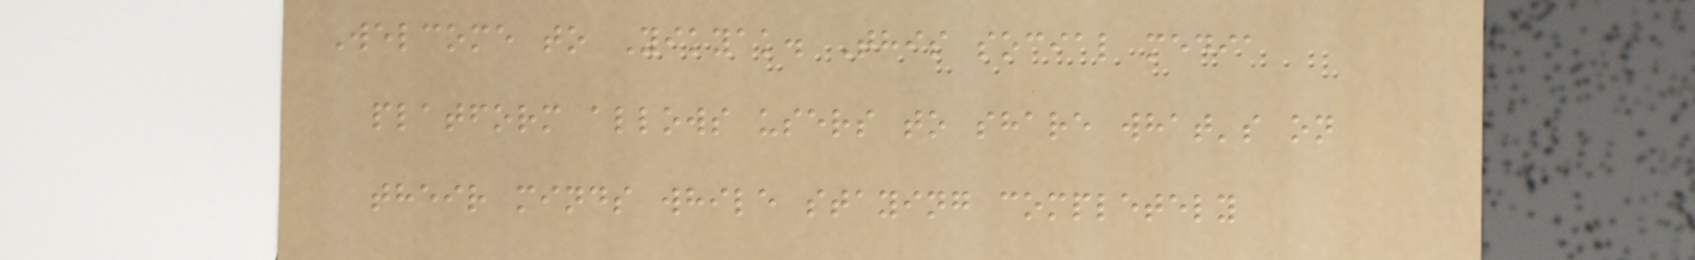Welcome to Yikyak. This social media
platform allows users to share what's on
their minds while staying completely
